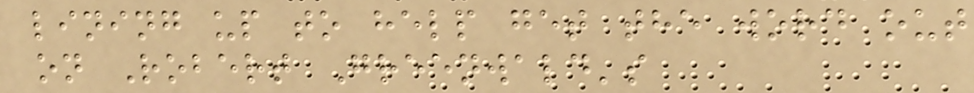lining up to help get the word out
on Robert Greenwald's
